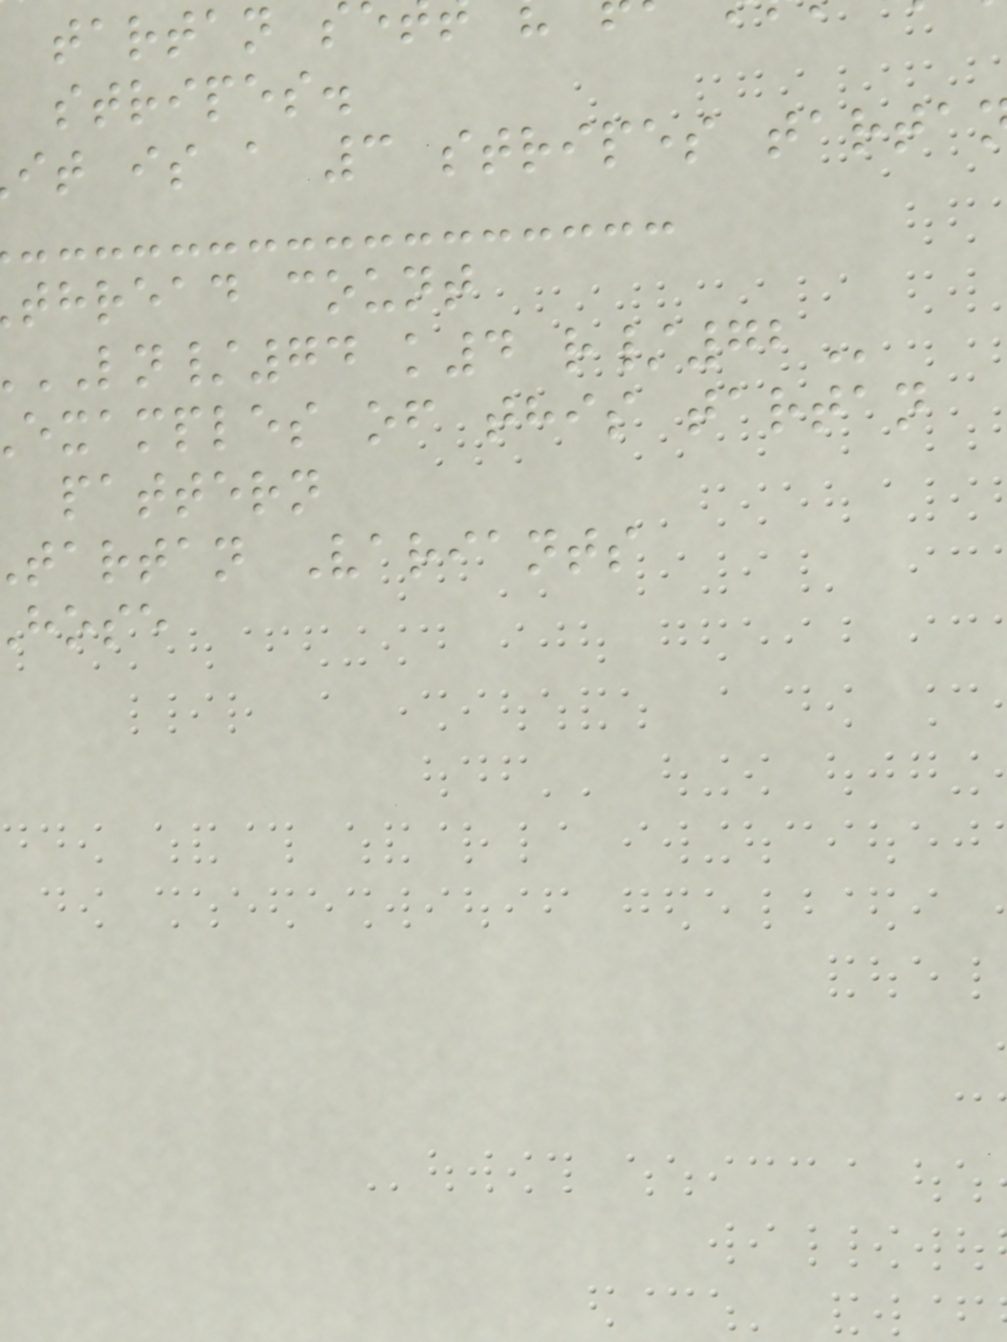tartan s
stripes.
it is a 3 stripes tarta
thread count
LN/74 k4
examples of this tartan
pattern
tartan Variants
hose
